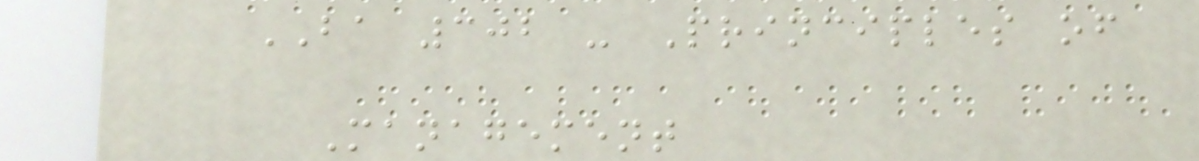BA 302 - Principles of
Management
